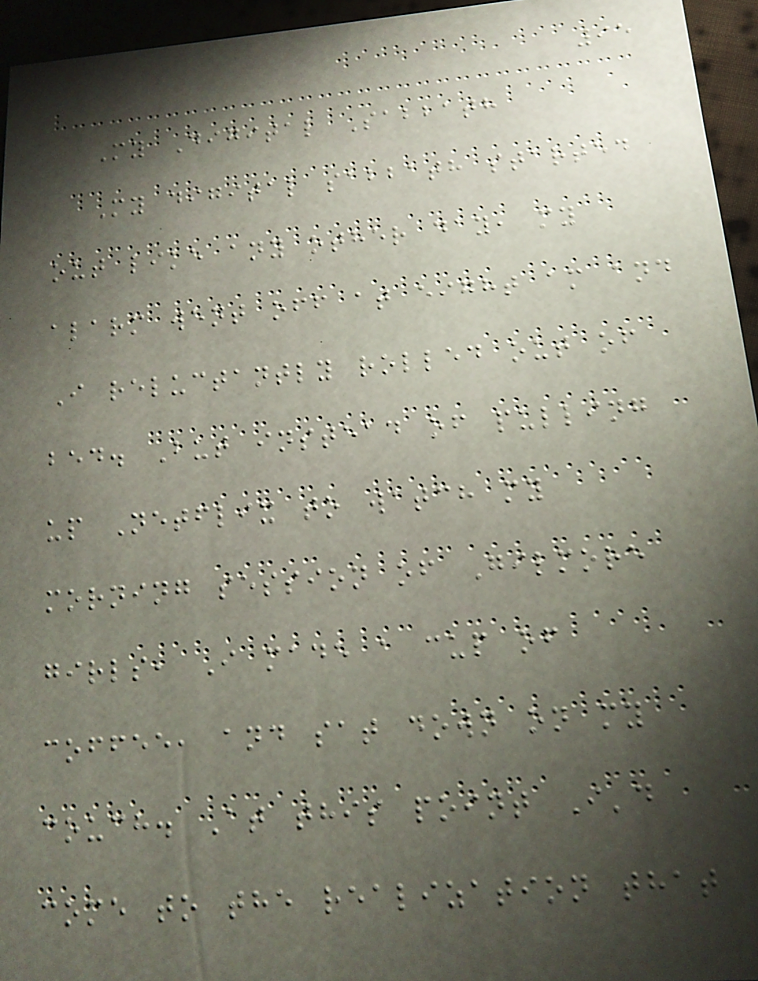95
My Digital Sabbath
My digital sabbath started
out like any other day, my
alarm went off at eight am and
I reluctantly rolled out of
bed. But instead of pulling
up Netflix to watch my
morning session of Gilmore
girls, I made a cup of
coffee, and sat down on my
couch. At this point I'd
come to the realization that
